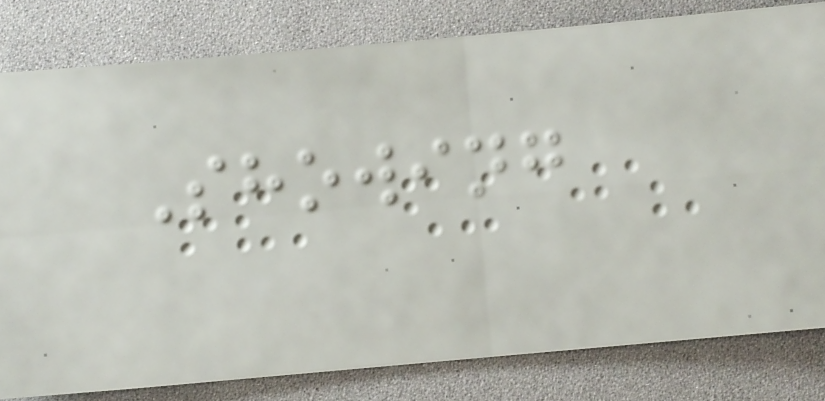Showing
